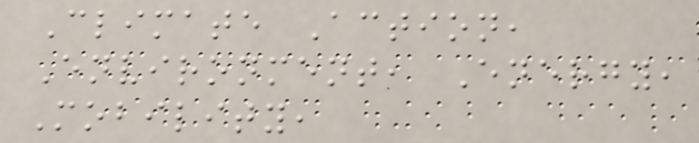Climate Action,
Environment, Energy,
Mobility,
